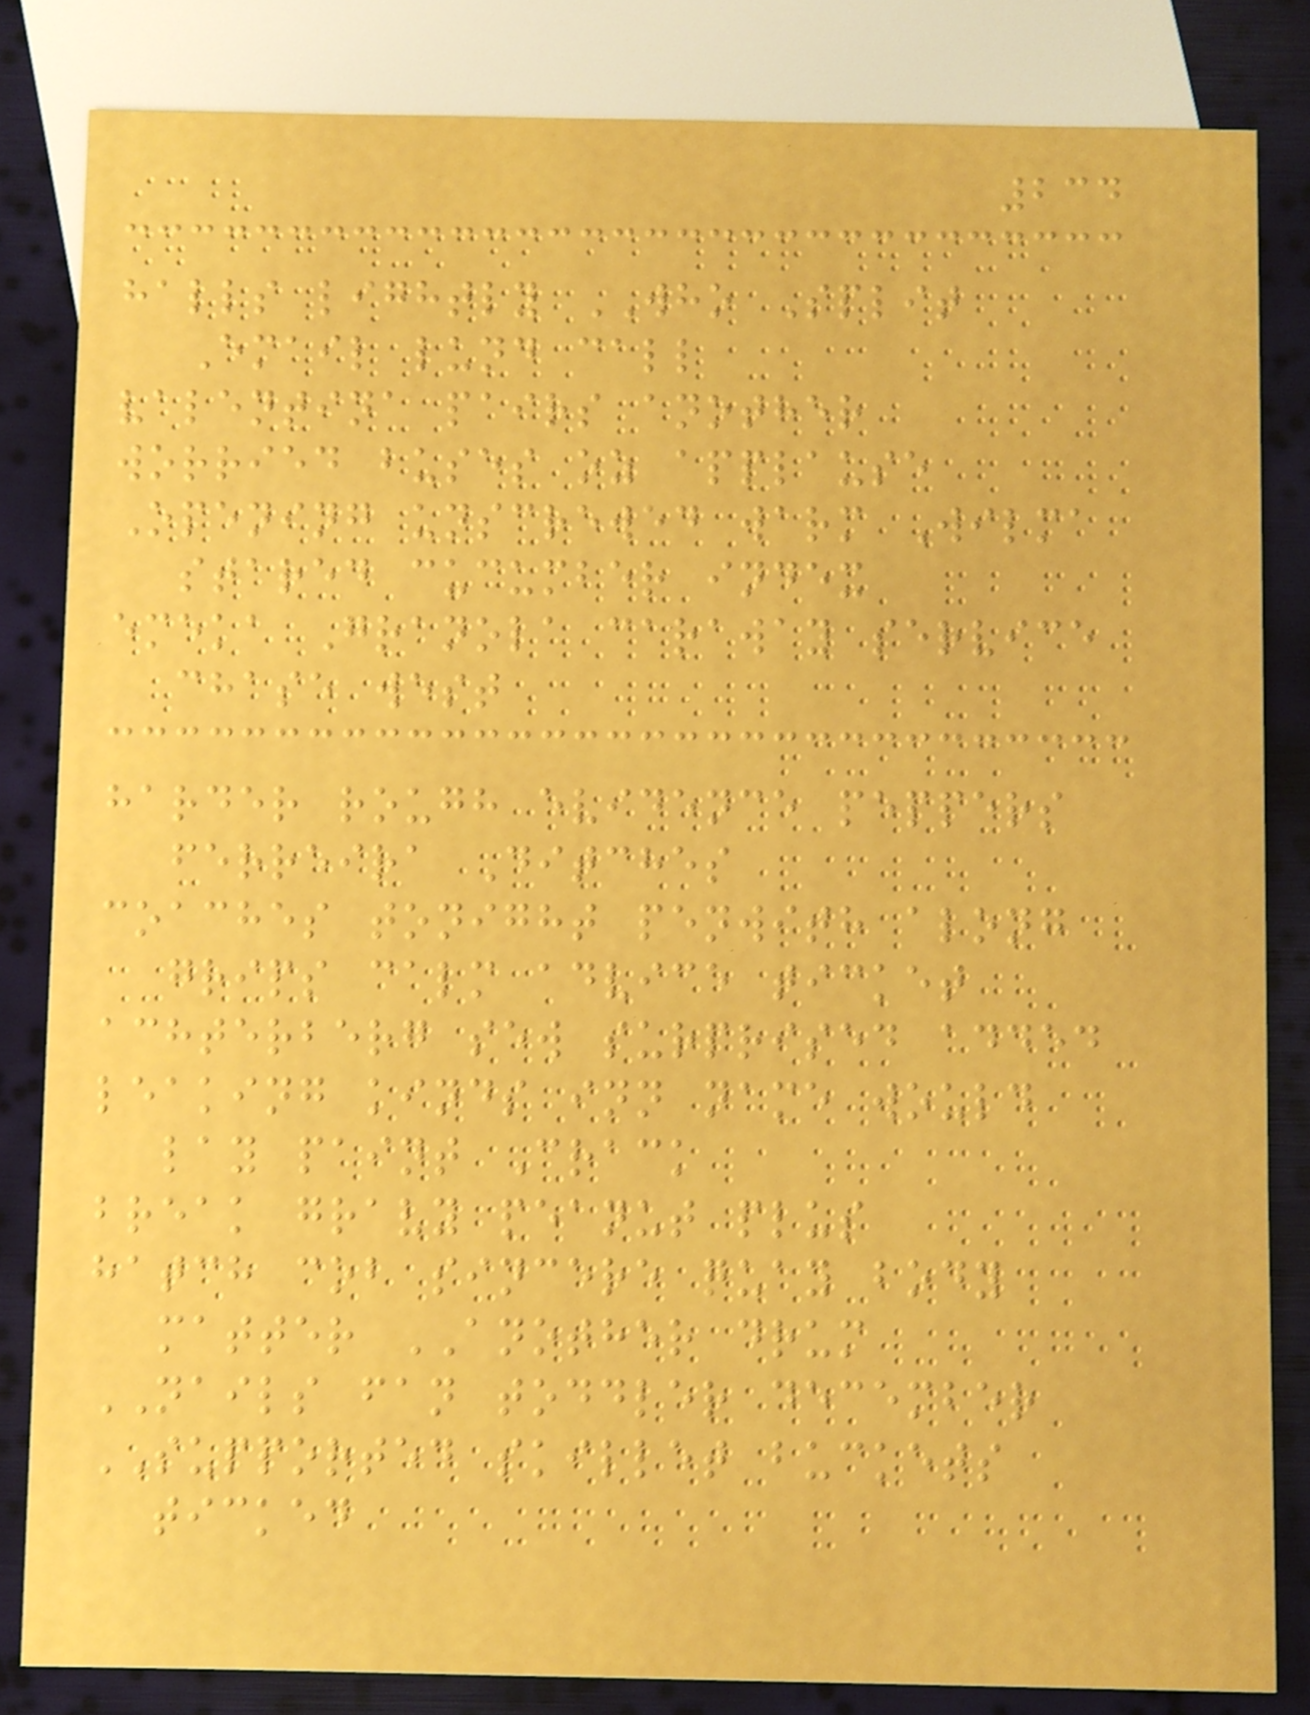234
halls lightly WHO Split
Email lund call
valentina pairs another
worried buses oz applause
Opening unscrewed warm Wilma
stared cucumber index
emeka Granola caraway service
chase west
harder rough evidence peppers
ferreira Ditches
coaches tonight penwith along
grips calm advice ticket
achterberg sew surprised added
leaking kinds inn name would
lay paint Crack
break gravy peanut plus
hatch cob sincere quay body
matter ANOTHER drum
NAILS fan toddler december
SUPPORTED skillet buckets
ticked
